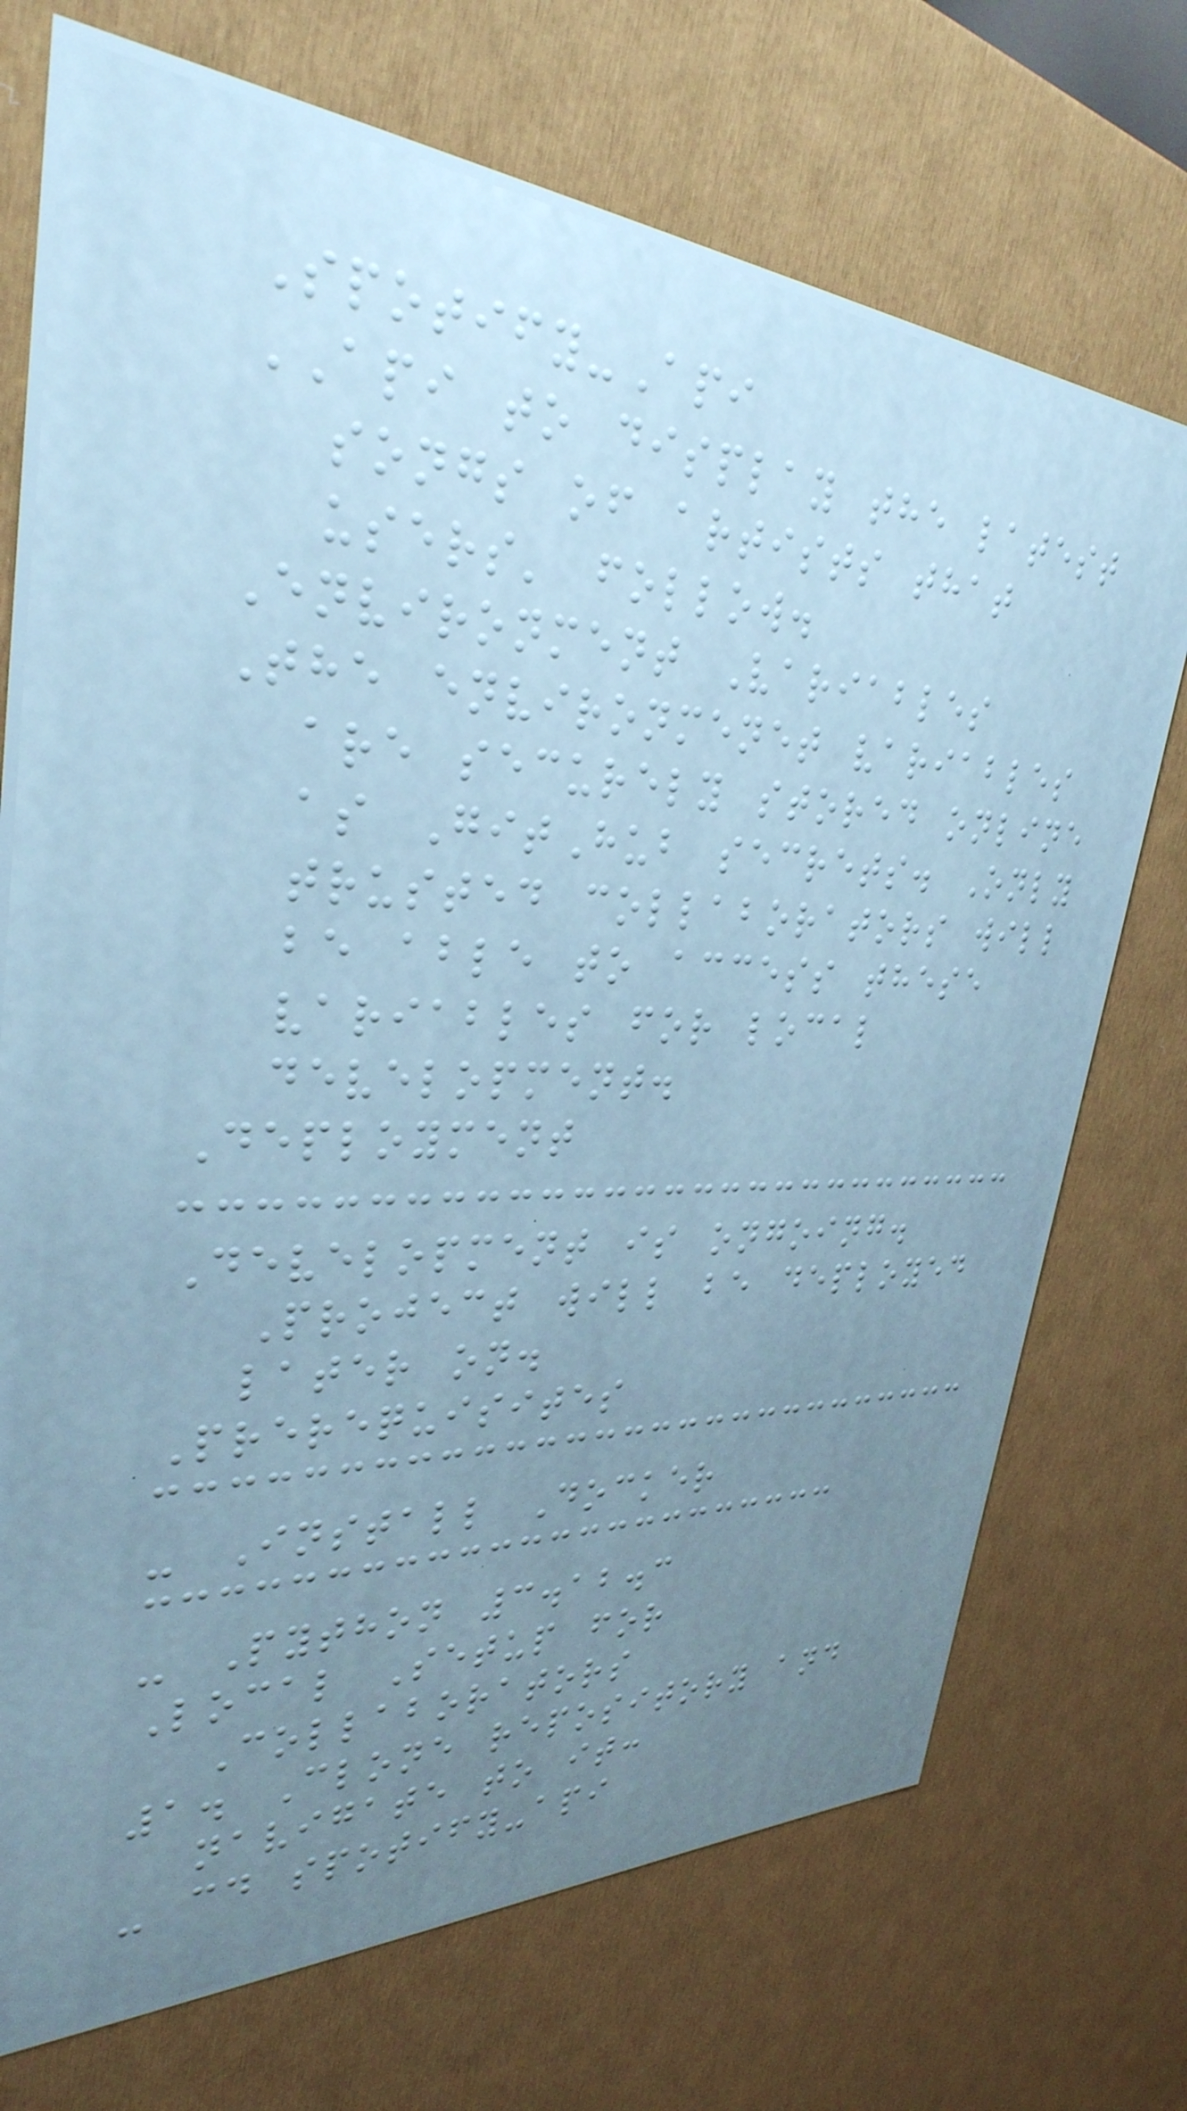Spotify-Api
API to display the latest
songs of artists that
users' follow.
Environment Variables
The environmenet variables
are securely stored online
as GitHub secrets. Only
trusted collaborators will
be able to access these
variables for local
development.
Deployment
Development is ongoing.
Project will be deployed
later on.
Prerequisites
- Install Docker
- Python 3.12.3
Local Setup for
Collaborators
1. Clone repository and
navigate to it:
- cd spotify-api
